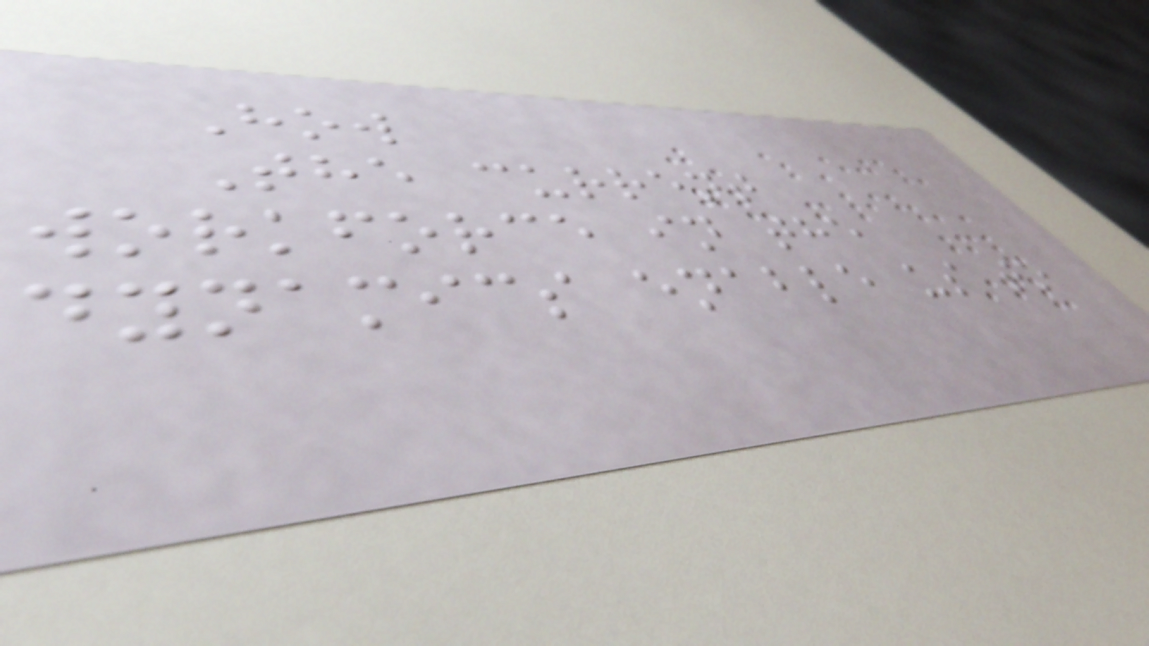How
The current
workforce in the
dynamics enable us to
